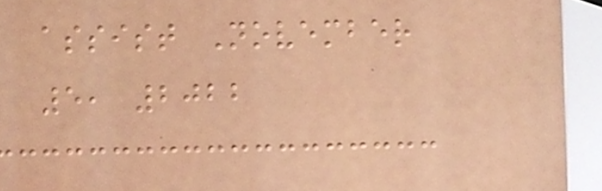assist November
5, 2022
